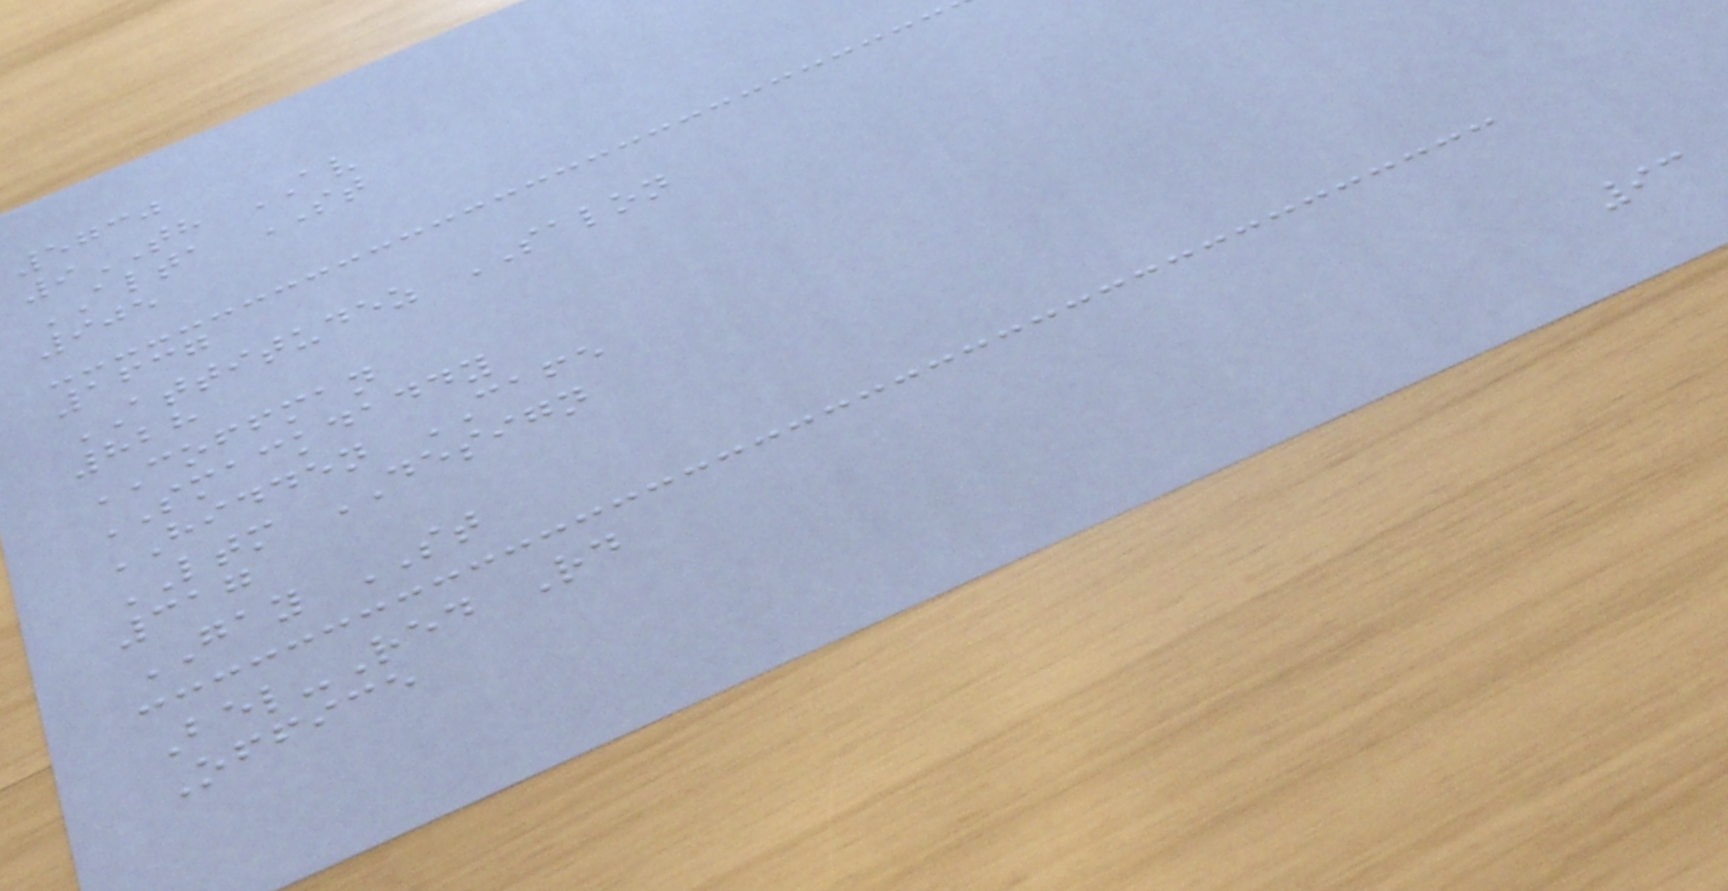5730
9TH AV
ALTA ST
905
1637
ATTITUDEZ SALON
828
COFFMAN
SMACKDADDY
HIDDEN CAFE
LTM DESIGN
317
GAY ST
Bel-Red Rd
Office
93
